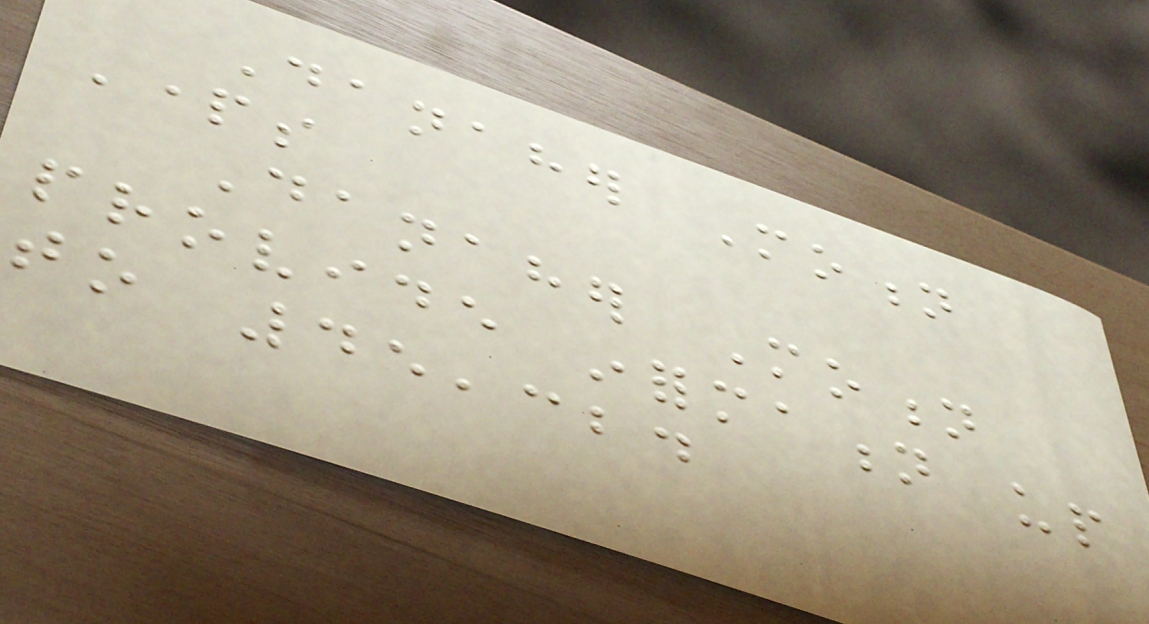Danaher Motion
Parts
Danaher Motion
provide information up
to 45,324
